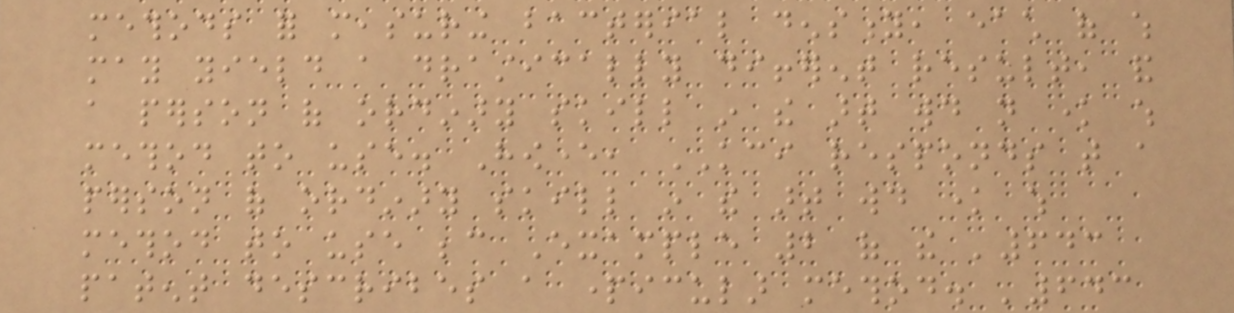methods for measuring bacterial density, each of which
may yield a drastically different result, and
a person of ordinary skill in the art would not know which
method to use. However, KCI responds that a
person of ordinary skill in the art would know which
method to use because Example 2 of the '643
patent describes a particular method. '643
